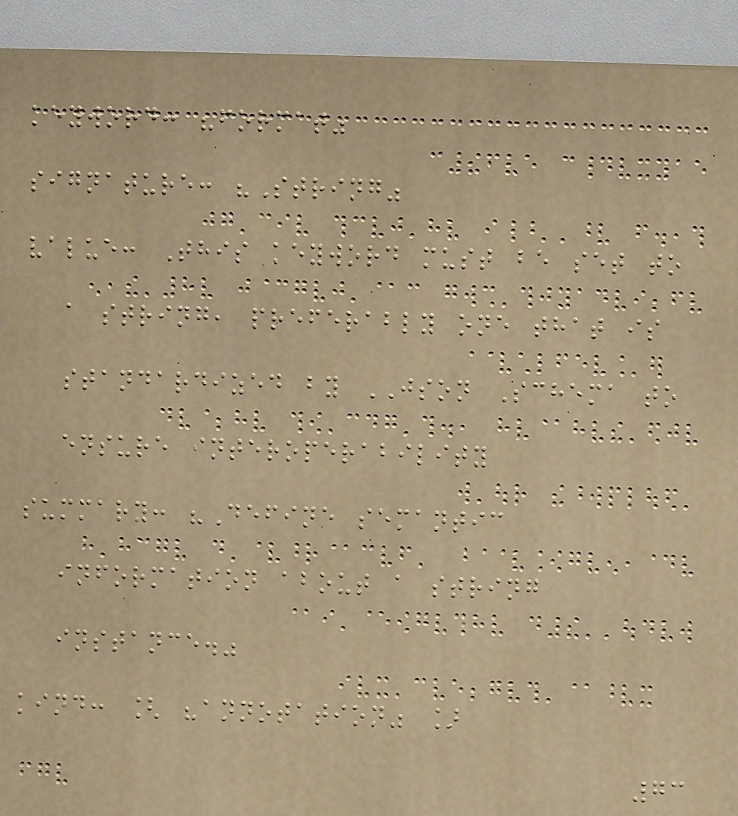keyword: "format"
signature: "String"
value: This keyword must be set to
a string, preferably one that is
standardized by JSON Schema to
ensure interoperability
summary: "Define semantic
information about a string
instance."
kind: [ "annotation" ]
73
